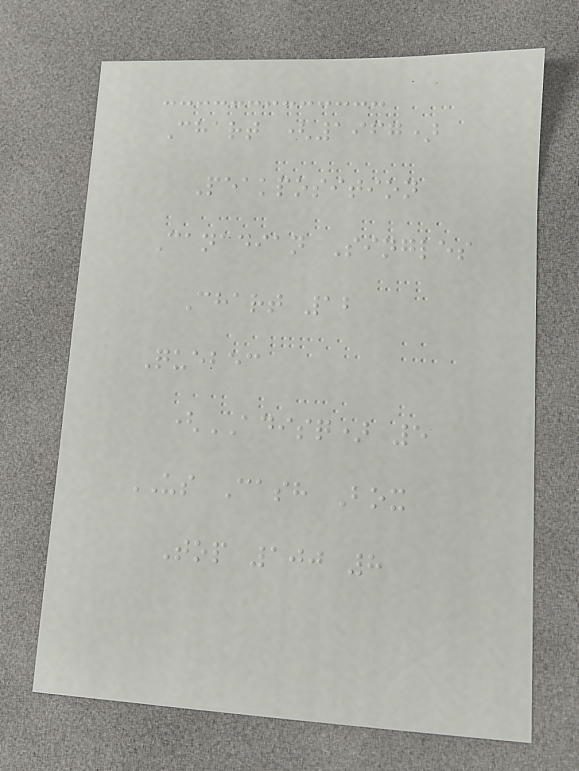Chart (1967)
Peakposition
Canadian Singles
Chart 12
Quebec
(ADISQ) 5
US Cash Box
Top 100 8
